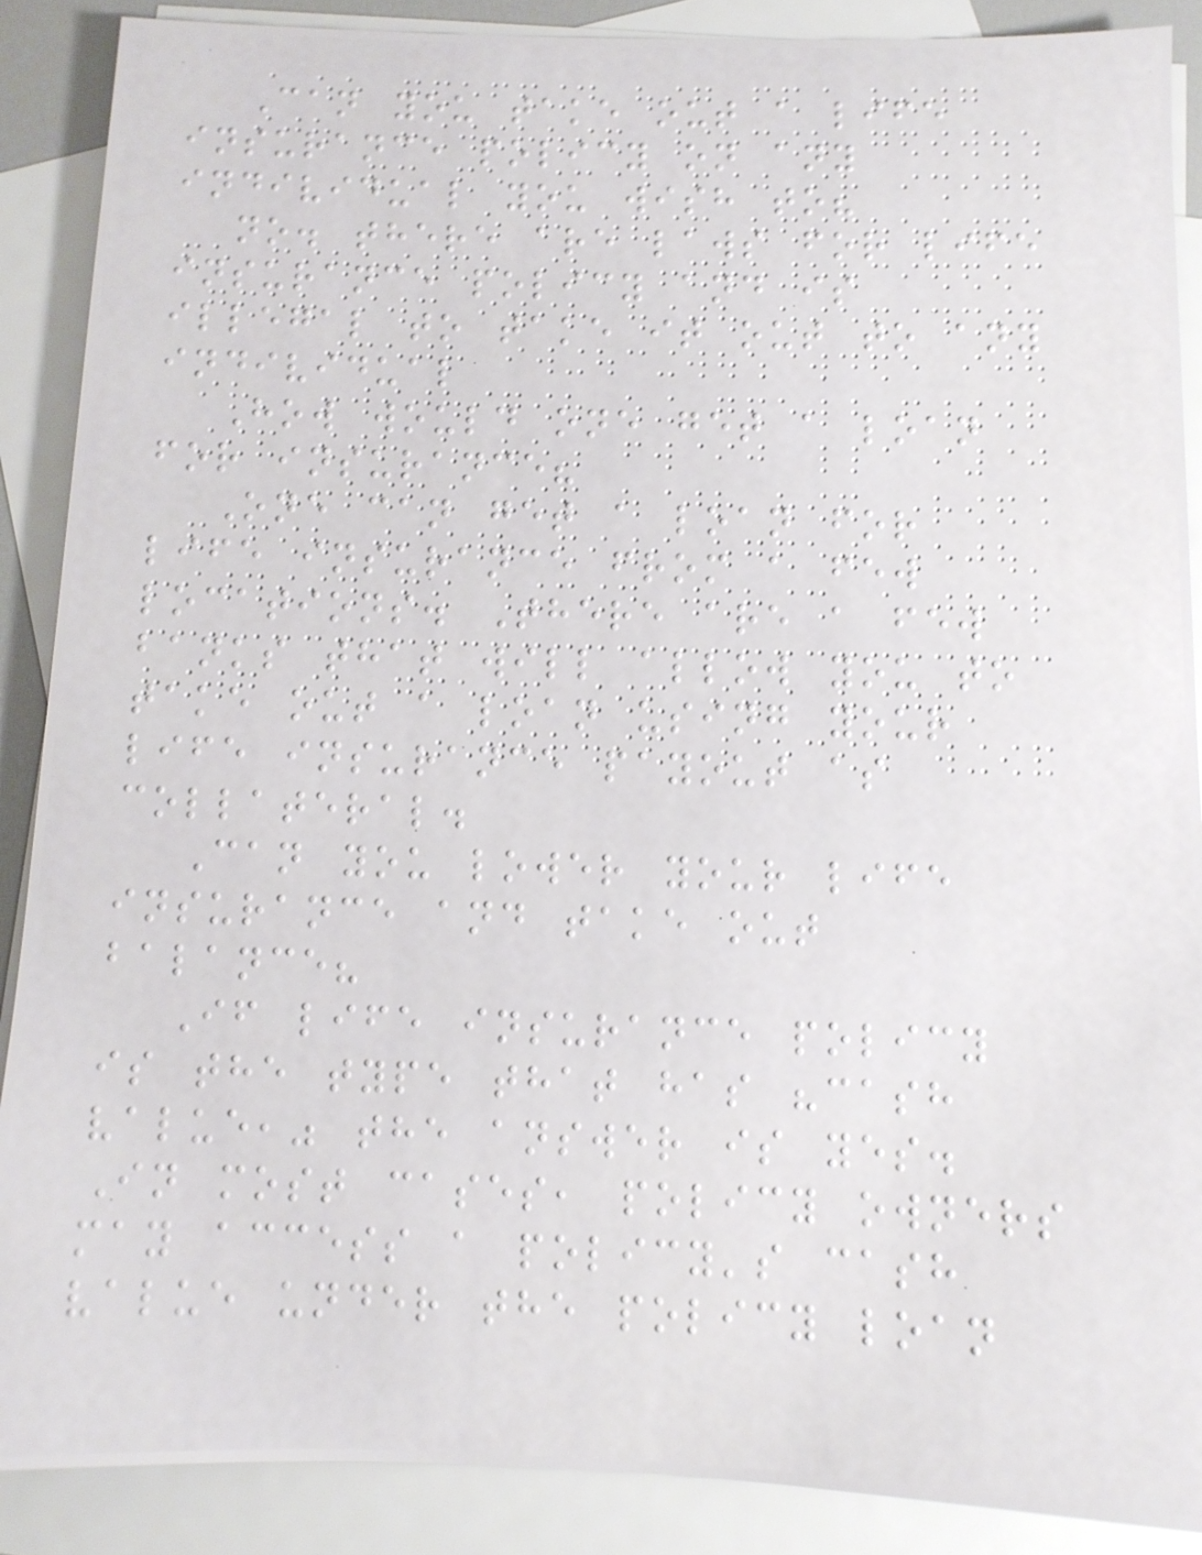Can you take out a life
insurance policy on any
individual you wish to?
no. there are laws for life
insurance policy and is
illegal to take it out to any
individual
How would one get a loan
for insurance?
One can get a loan for
life insurance from a few
locations. There are a few
banks that will allow you to
take out a loan using your
life insurance payout as
collateral.
Can you lower your life
insurance and take out
balance?
If life insurance policy
is the type that has "cash
value," the answer is yes.
In most cases, policy owners
may access a policy's cash
value under the policy loan
